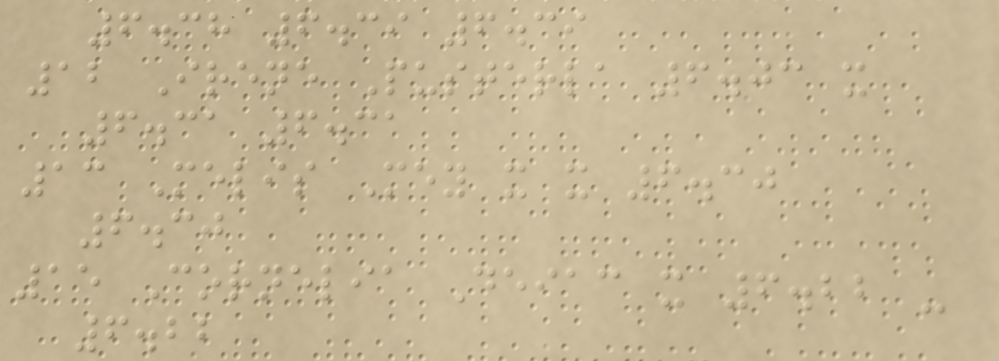6.38 6.39 6.39
12 Irene Pusterla 6.03 x
6.31 6.31
13 Melis Mey x x 6.30
6.30
15 Cornelia Deiac x 6.22 -
6.22
